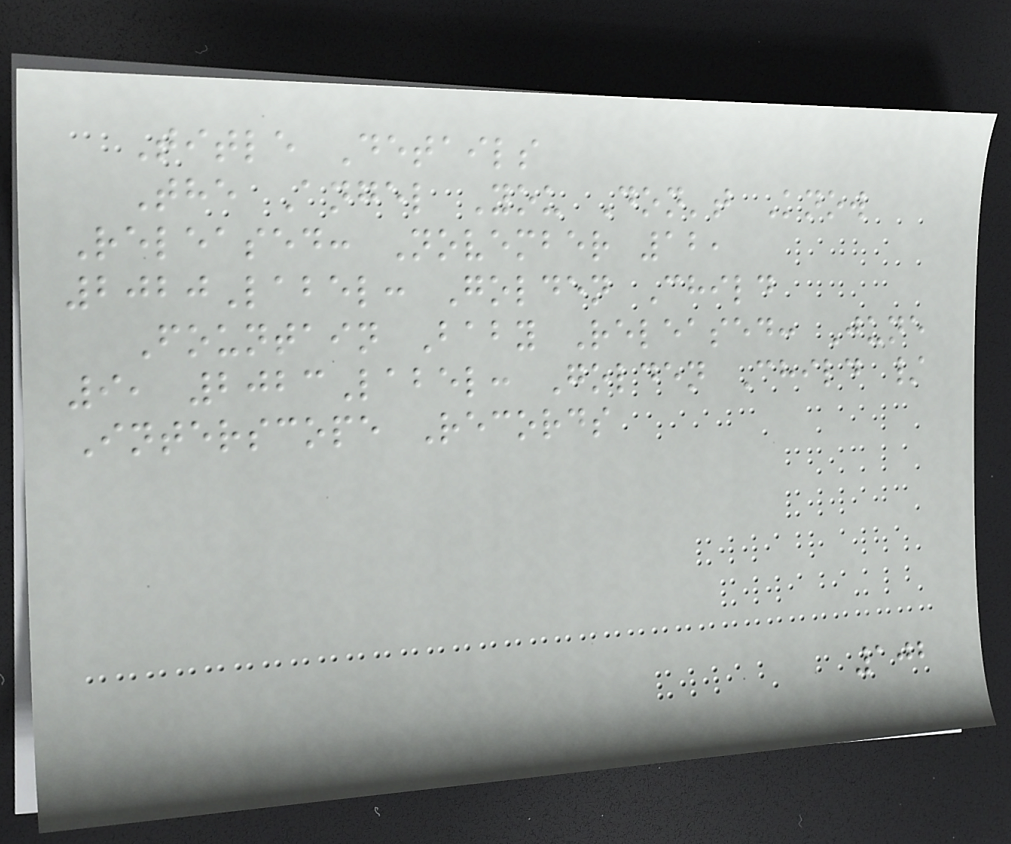Title Details
The Angel You Don't Know
Released: November 12,
2020Label: Golden Child
Fountain Baby Released: June
9, 2023Label: Golden Child /
Interscope Records
102
